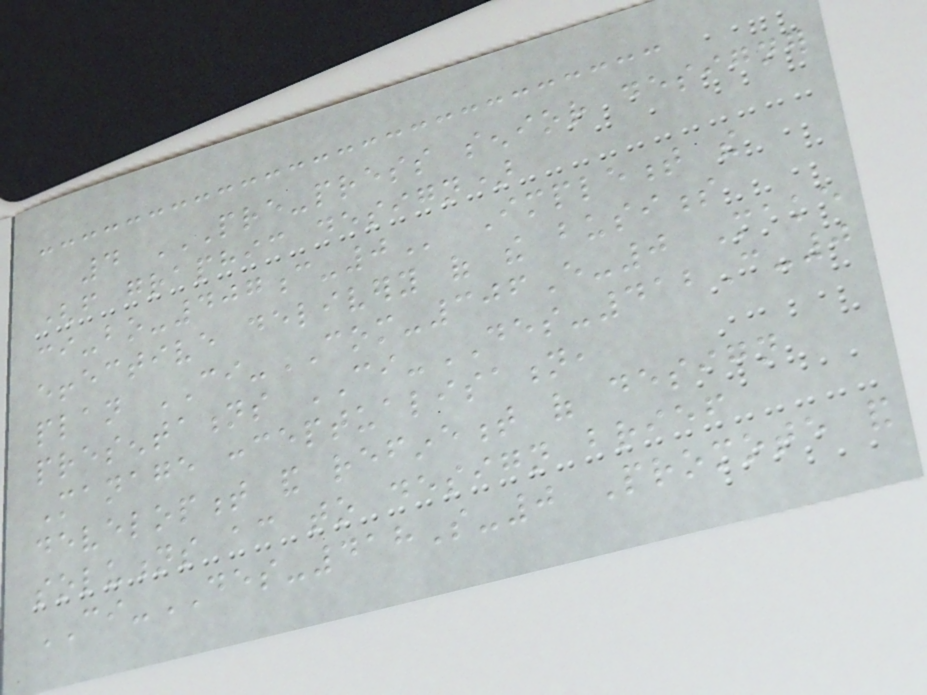4 PRE-PRESS SENIOR DESIGNER
(FROM GRAPHIC DESIGN)
CI-BO-407C-0 Implement the
effective delivery of the business
plan CI-COM-306E-0 Make
presentations CI-DES-412C-0
Manage conceptualisation,
development and refinement of design
solutions according to design brief
CI-DES-418S-0 Promote and
